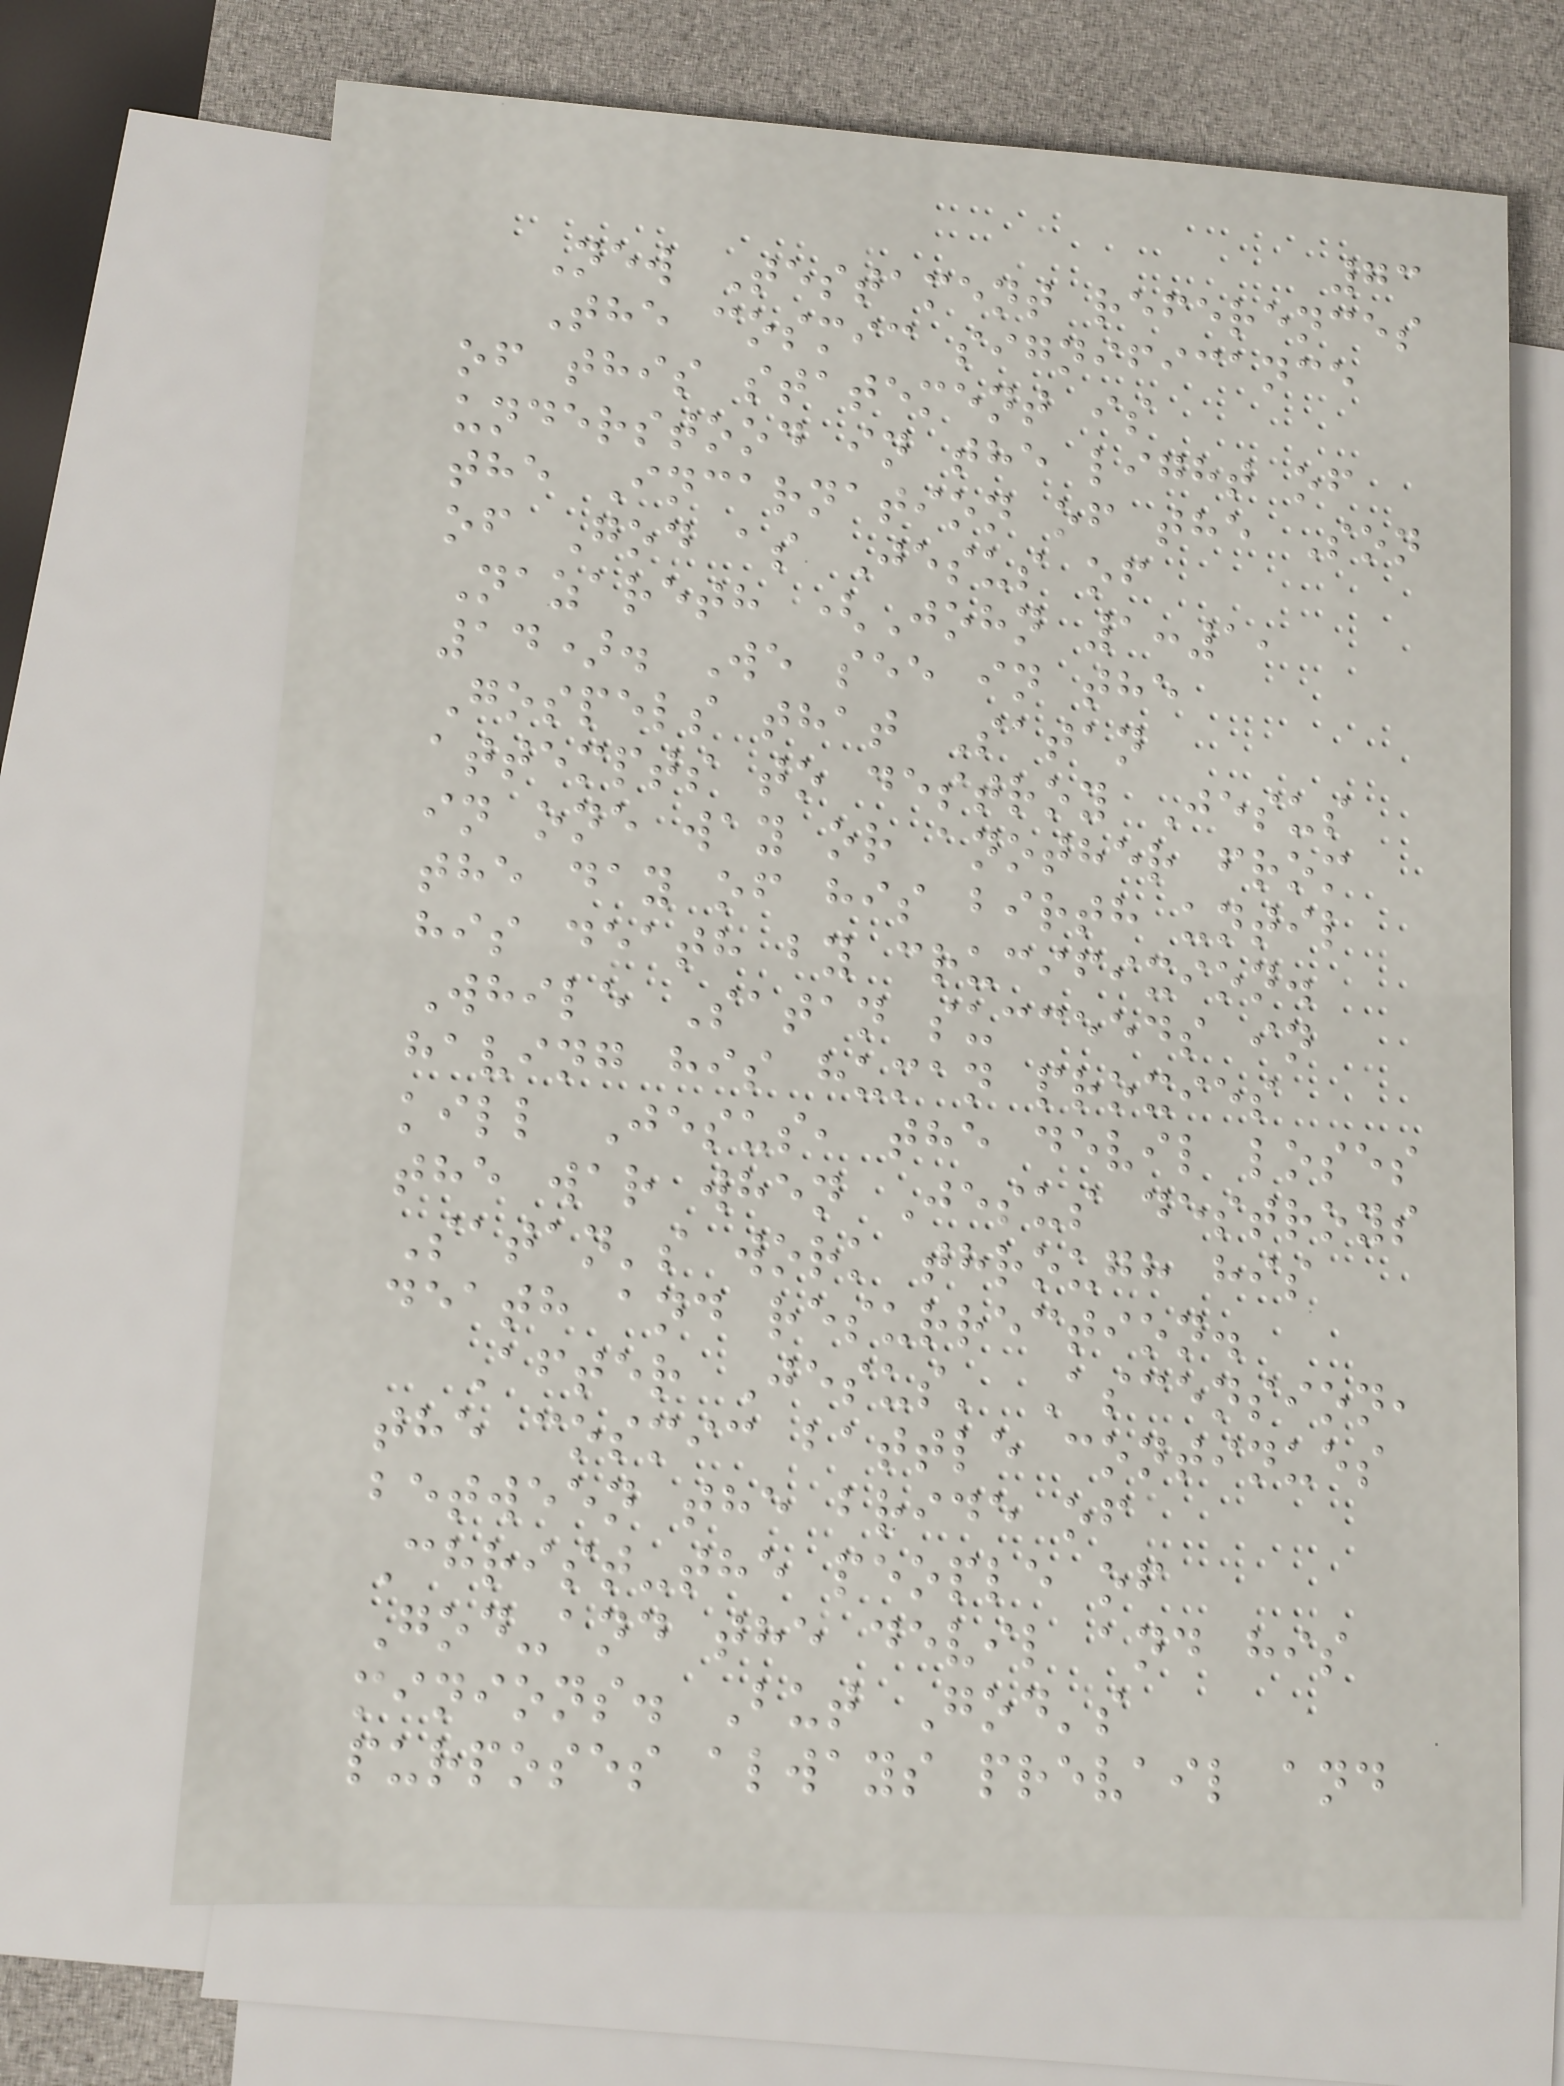73
New Testament references
The cosmic significance
of this statement is
understood in the light of
the Incarnation of the Son
of God as Jesus of
Nazareth (John 1:1,
14). We see in the
Gospels that Satan
attempts to destroy Jesus
in one way or another from
the day of his birth until
his death by crucifixion.
While Satan succeeds in
having his human proxies
kill Jesus, the devil loses
the war when Jesus destroys
Satan's work through his
death and resurrection.
After Jesus' Ascension,
the cosmic battle continues
between the bride of
Christ-the people of
God-and the devil and his
minions. But God's
purposes always prevail and
